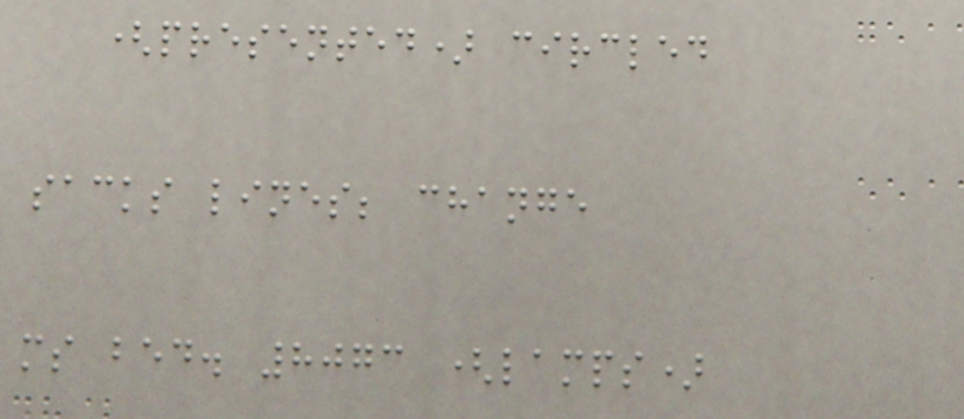(presented) circled
sacks lines; change
ms bed. 8073 (lamps)
